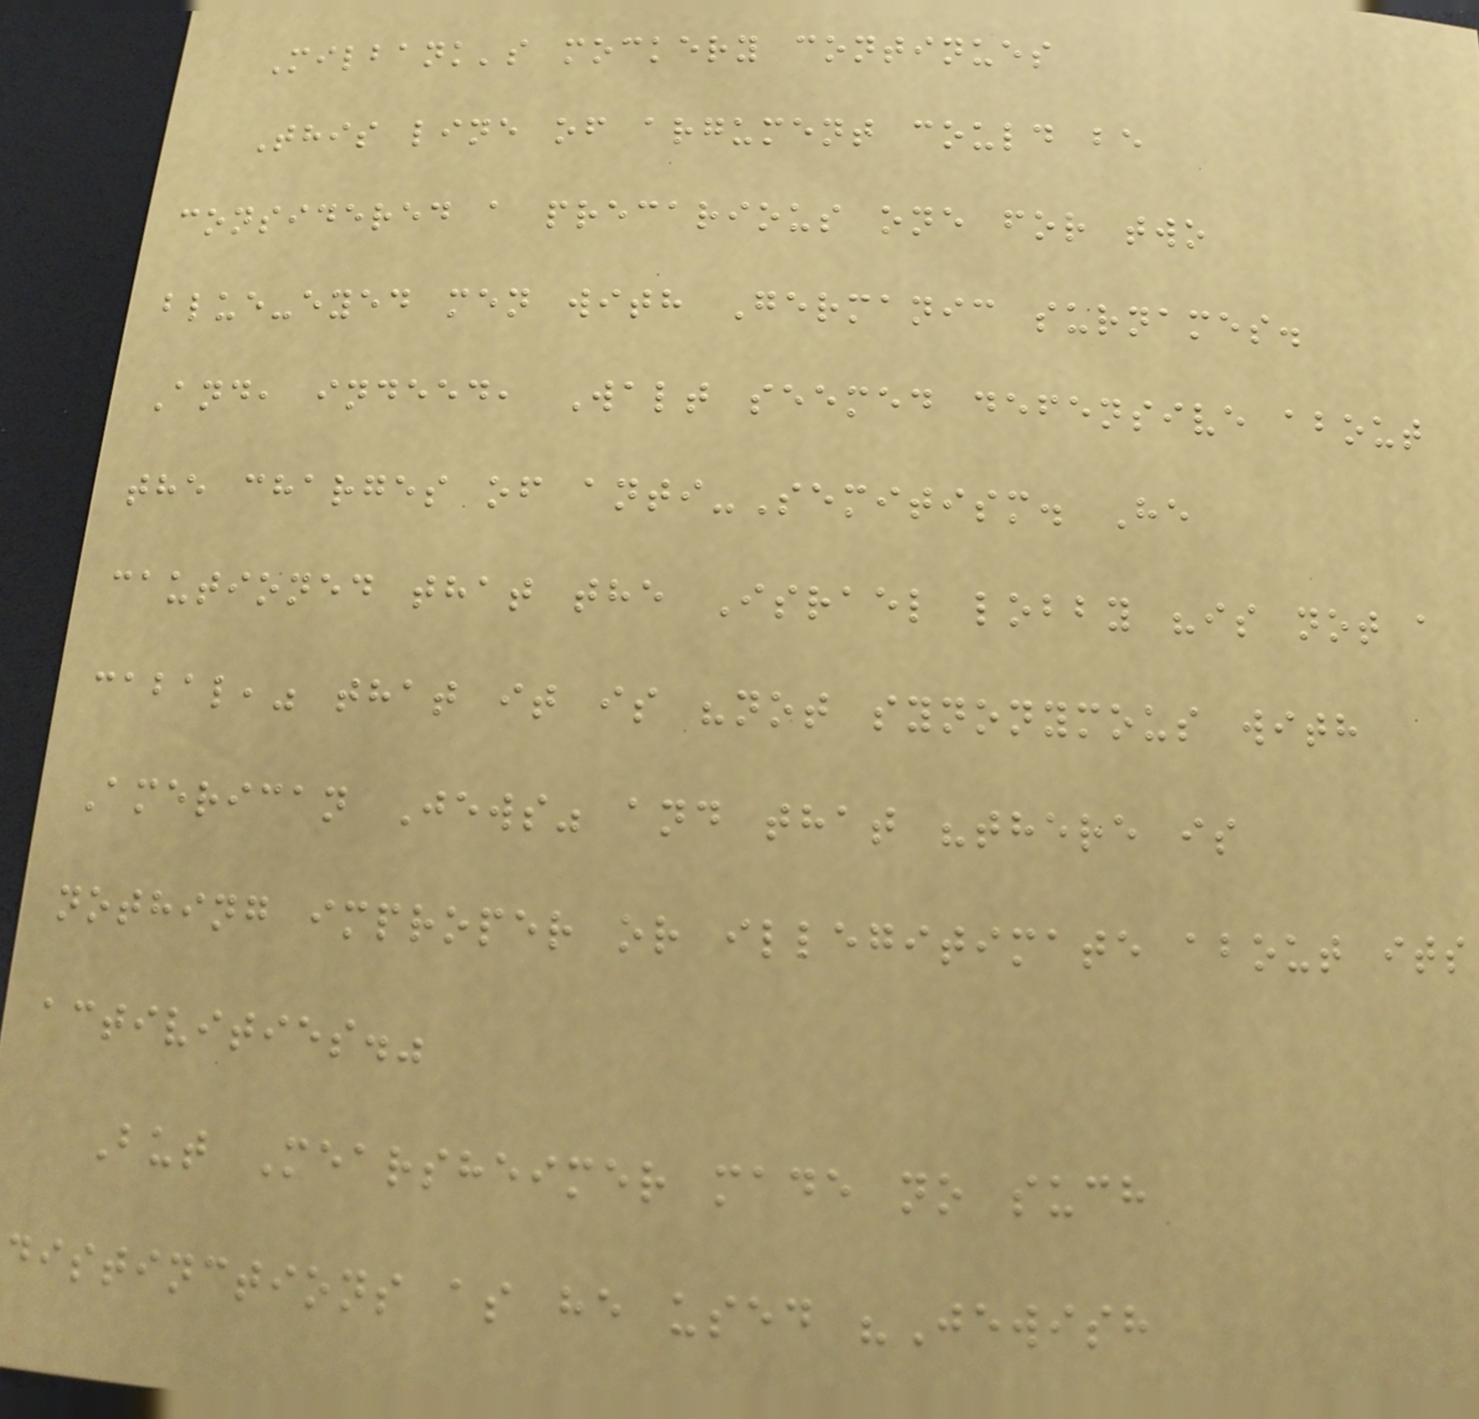Milbank's mockery continues
This line of argument could be
considered a precarious one for two
blue-eyed men with Germanic surnames.
And, indeed, Walt seemed defensive about
the charges of anti-Semitism. He
cautioned that the Israel lobby "is not a
cabal," that it is "not synonymous with
American Jews" and that "there is
nothing improper or illegitimate about its
activities."
But Mearsheimer made no such
distinctions as he used "Jewish
